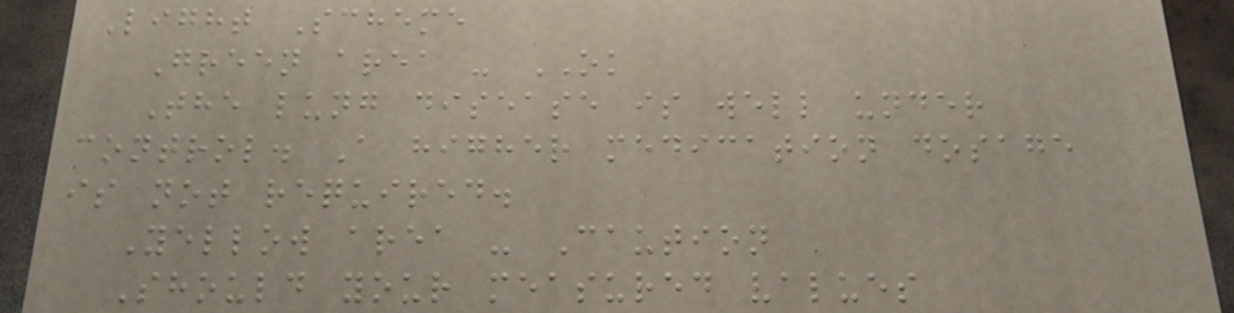Light Scheme
Green area - OK
The lung disease is well under
control. A higher medication dosage
is not required.
Yellow area - Caution
Should your measured values
